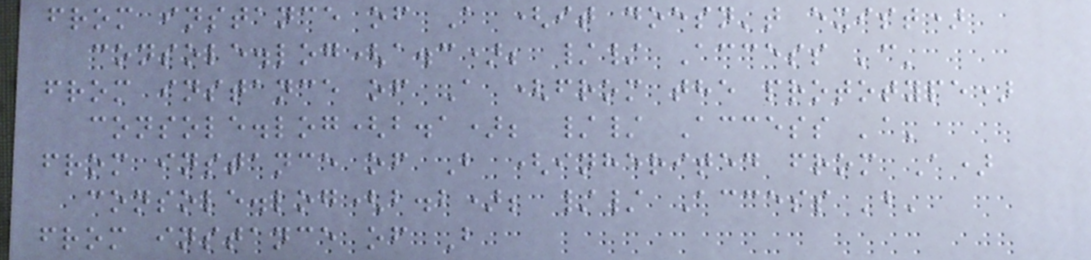from instance of A (it doesn't exist)
console.log(a.c); // Access 'c'
from instance of A (from the prototype)
console.log(b.a); // Access 'a'
from instance of B (inherited from A)
console.log(b.b); // Access 'b'
from instance of B
